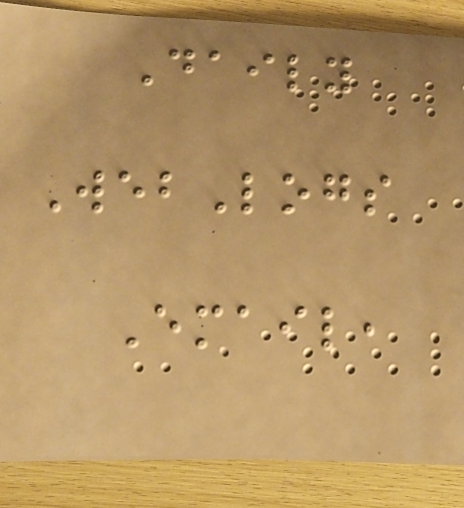Daily
WebLogs
Email,
